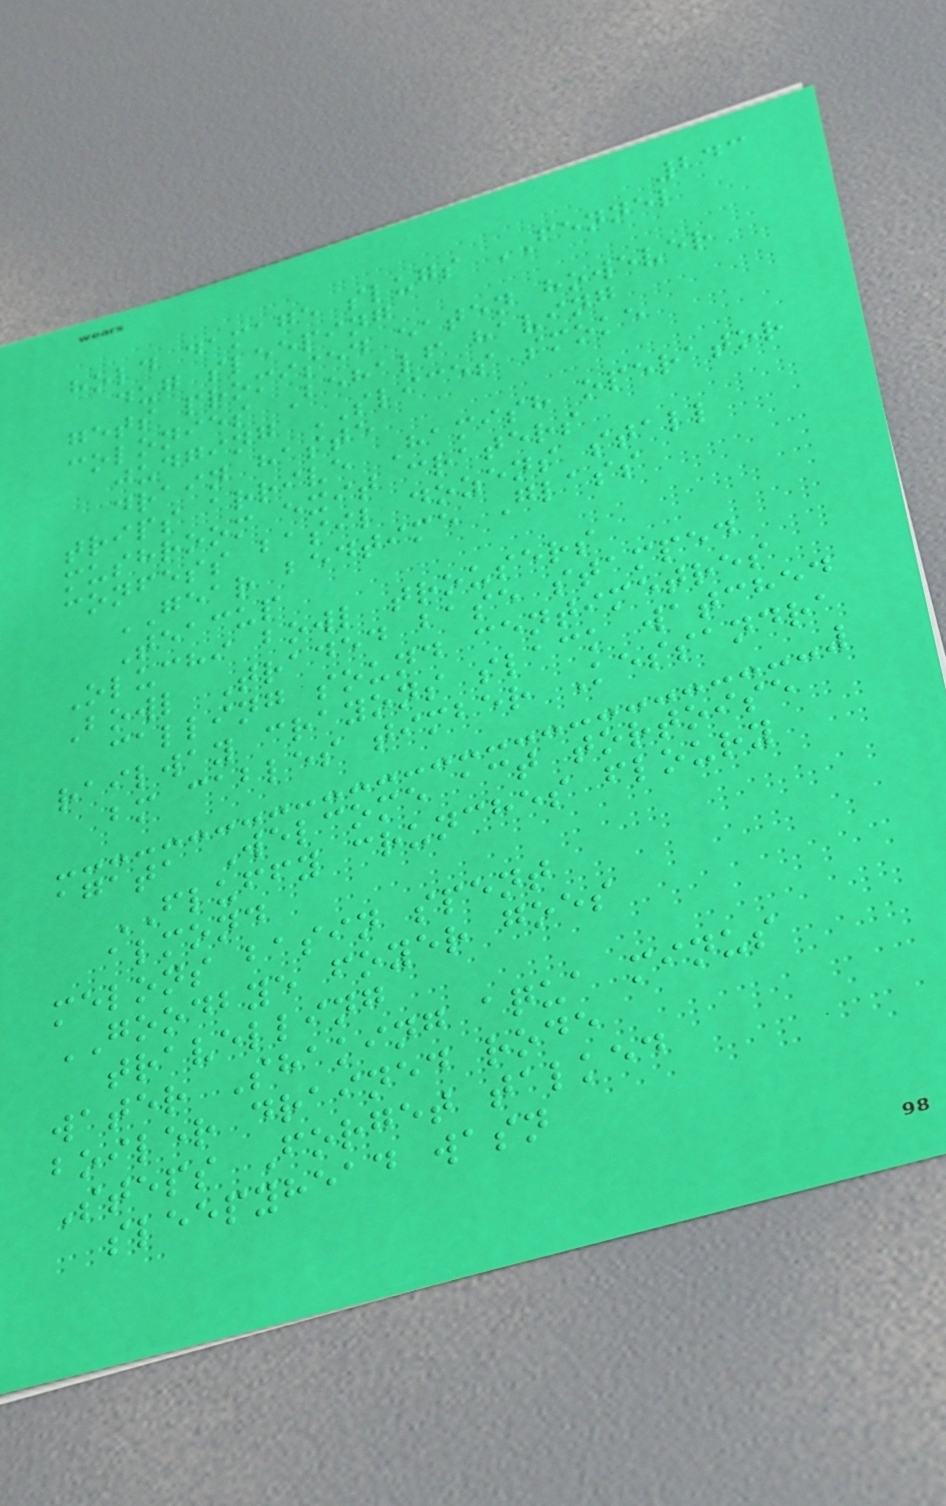243
hold damage slugs FENNEL
dug sleeping
gets promised eaten however
colonies Behalf having
judging SLICES smoke
drain haste
trips arrive Hamish operator
mushroom exit craters
confess basil dozens stall
GEAR bedtime Glass
Teacup
Oluchi bowl trousers
Bowl Traded base stamped
calling sound centimetres
railway crayons slack watched
bm cables timber Kessandra
agata Welcome act tortoise
FLUFFY crunches floury
almond
melons basin spent
GOODBYE foyer goes
travelling
water Shaking aqua minus
boiler drained rode
Steps Forget talked
sleepyhead wasn
